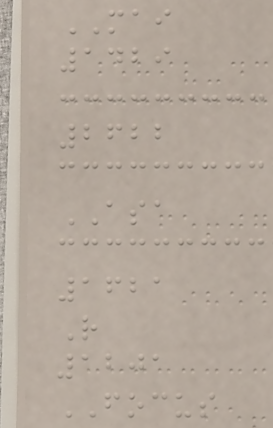MAI
1429
2622
ASA
1621
R
1201
FOCUS
